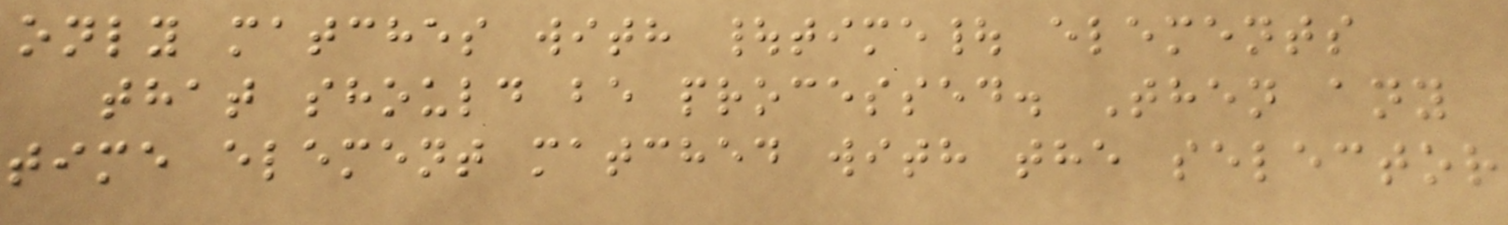only matches with |time| elements
that should be processed. Then any
time element matched with the selector
